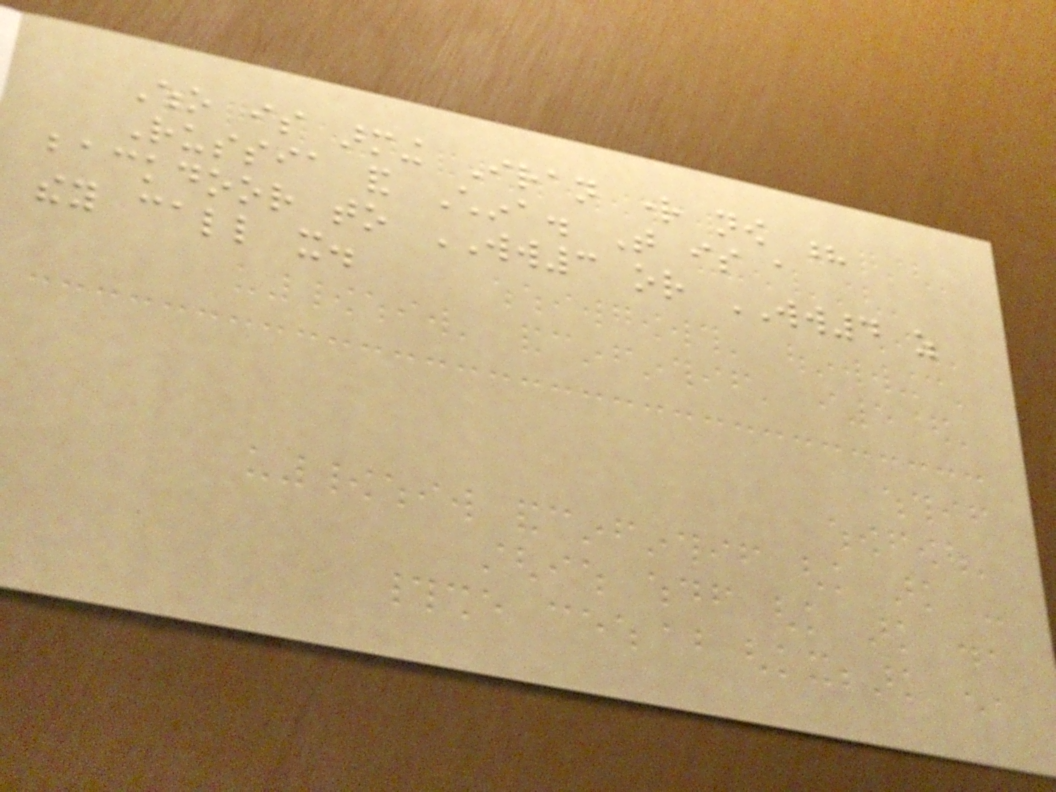Who is arming Iran right now ?
Russia and China. That is a
backdoor to WW3 or WW4 as
they call it.
